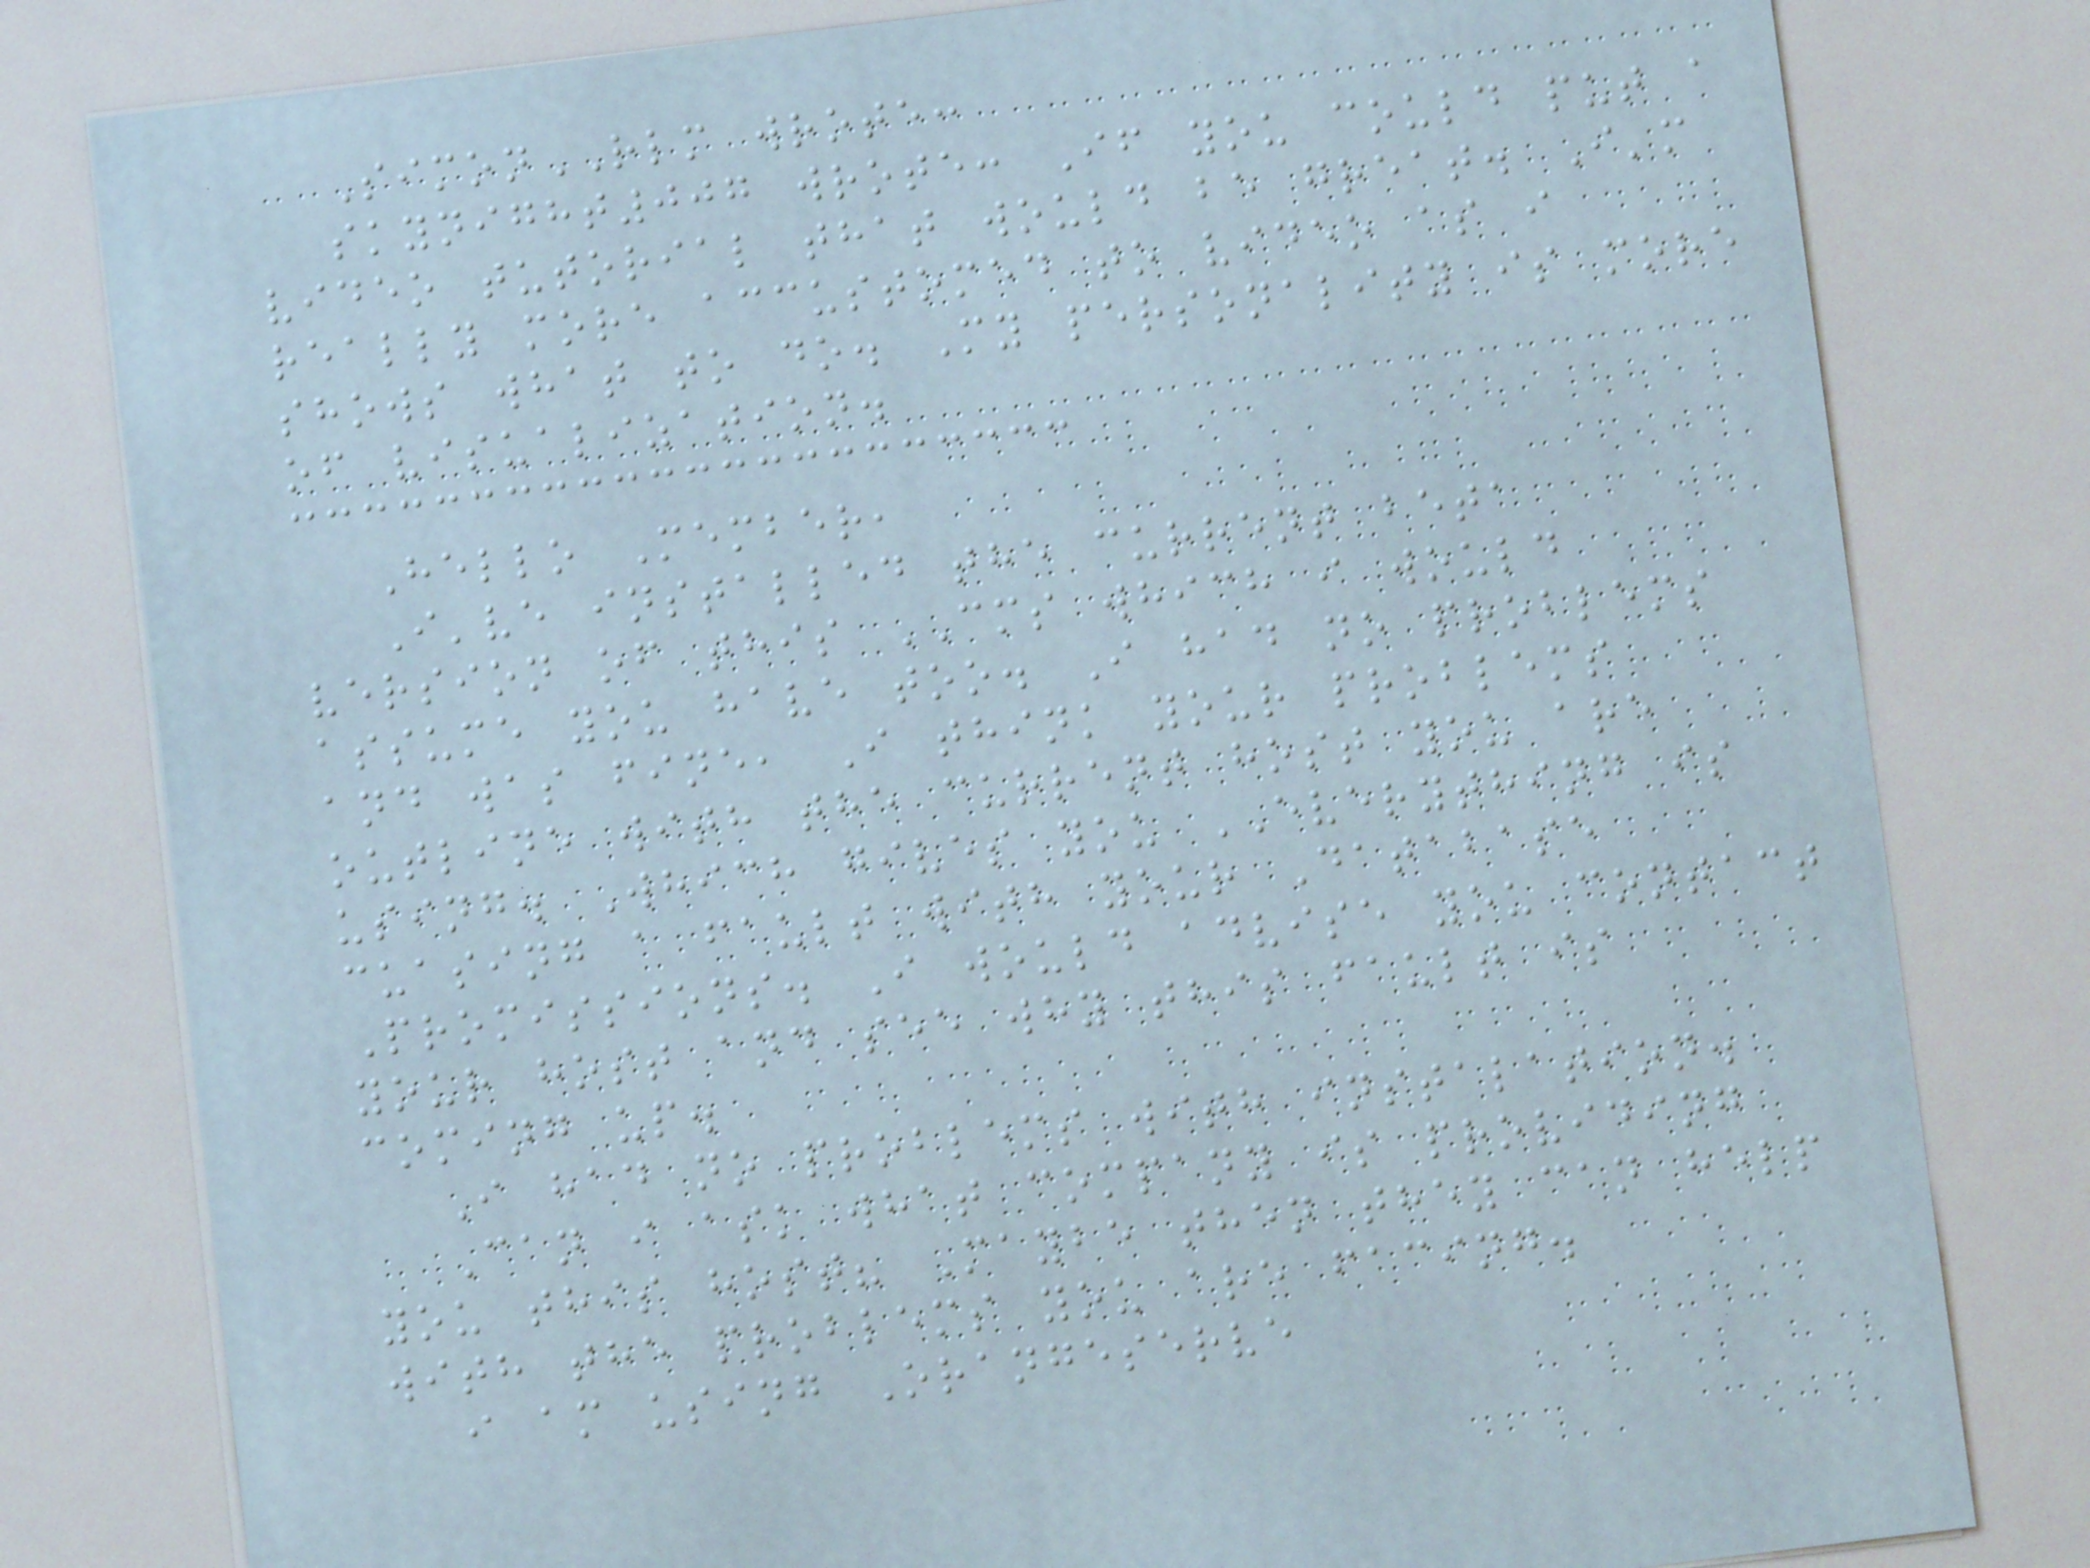SimonRLM wrote:
skynight007 wrote: If you could put a
video tutorial that would be great. I'm
really more accustomed to video as i
shows what to do. My personality is more
of visualization.
Hello Member,
I've installed the current beta
version of this CMS which i would
assume you have too. I had no problems
and was fine, I think your problems
outline with the current host you are
using. Which gives you EVERYTHING is
cuasing a fault with your Database
Promissions. I would advise you contact
your host and see why this fault is
coming up.
I had no problems with instalation.
Can i ask what company is providing
you this host? Maybe then they can help
with the problems you are facing.
i am using Orangeserve
